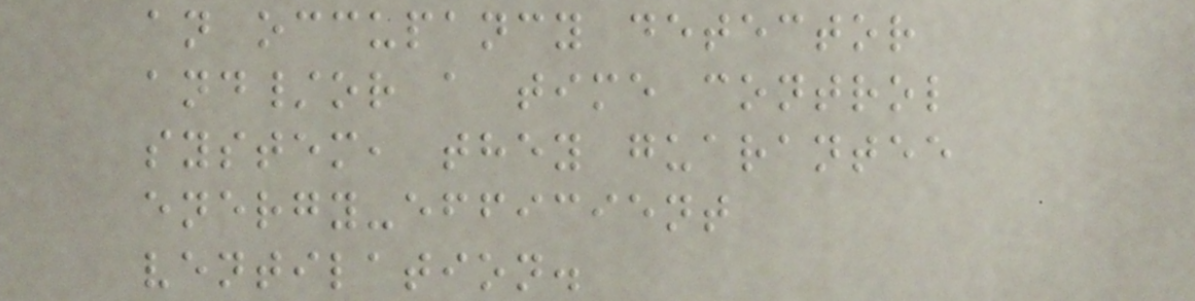an occupancy detector
and/or a time control
system, they guarantee
energy-efficient
ventilation.
